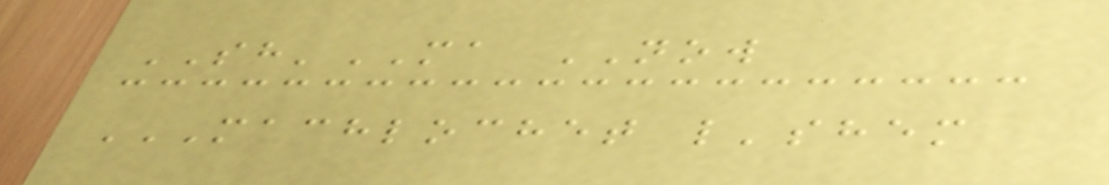SH'MA NOW
MACHLOCHET L'SHEM
